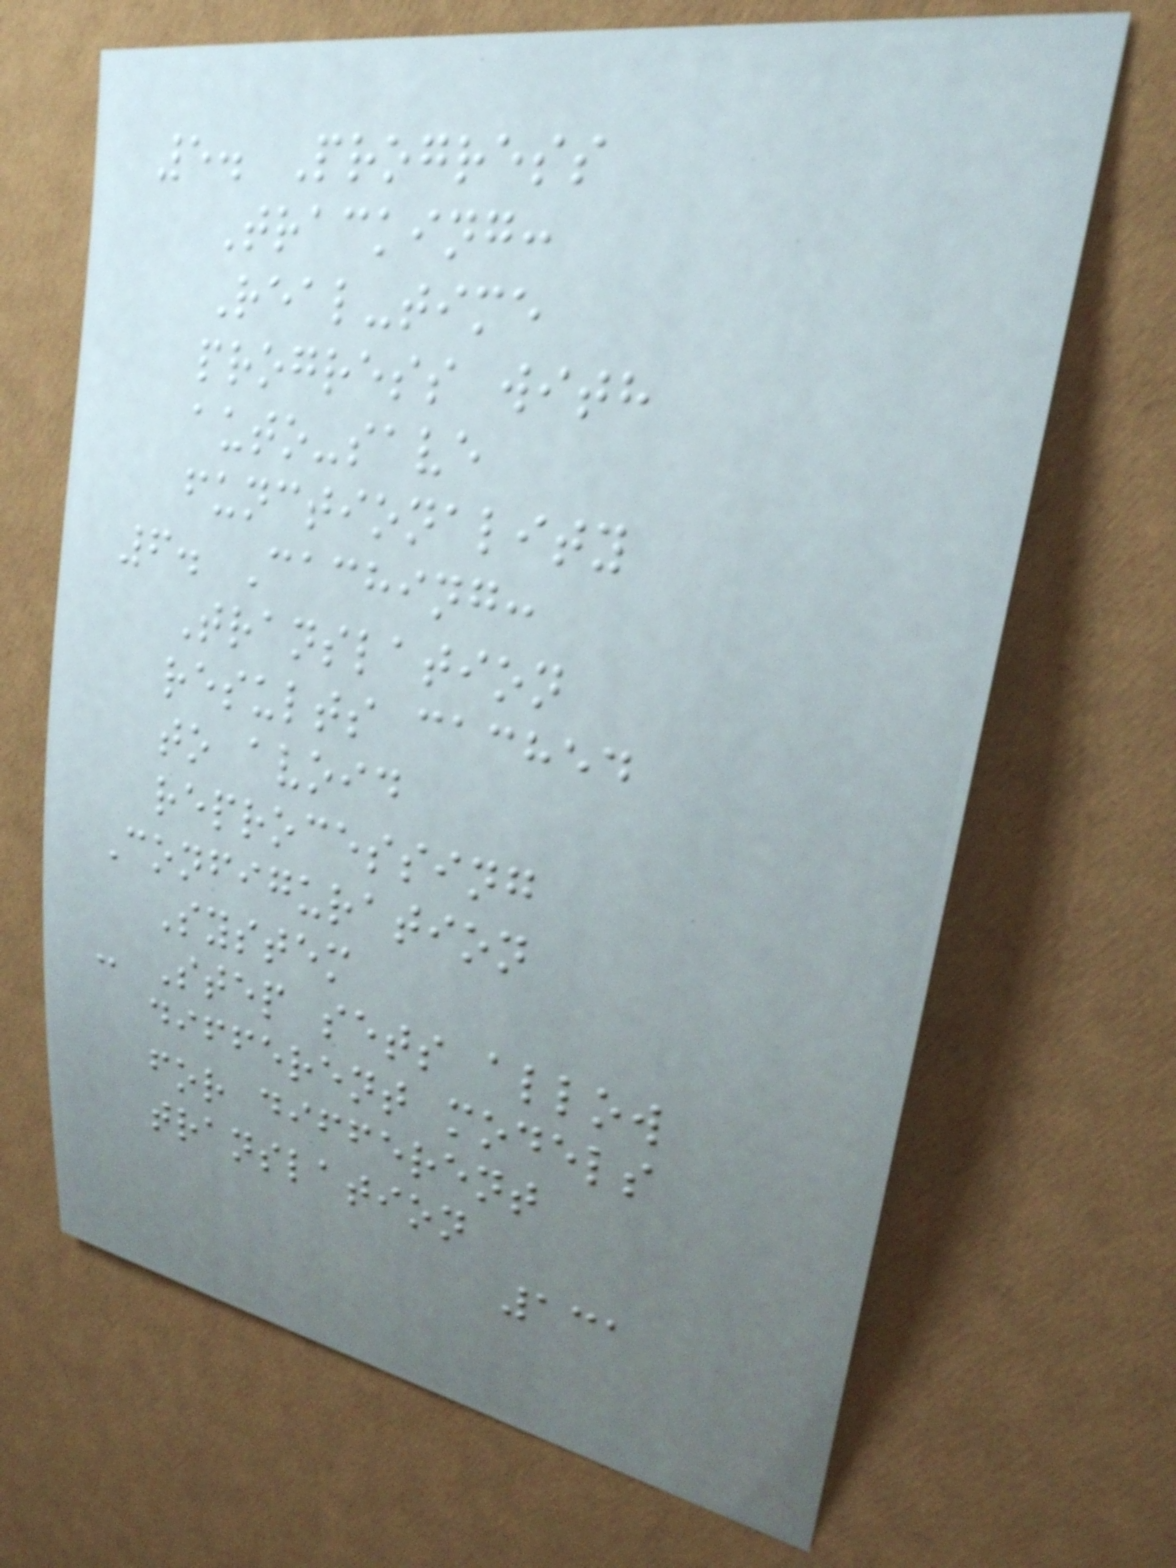5. Progress
Tracking:
Real-time
progress with
auto-save
functionality
6. Caching:
Translation
results cached
to avoid
reprocessing
Configuration
System
- Step sets allow
different models
for different
translation
131
